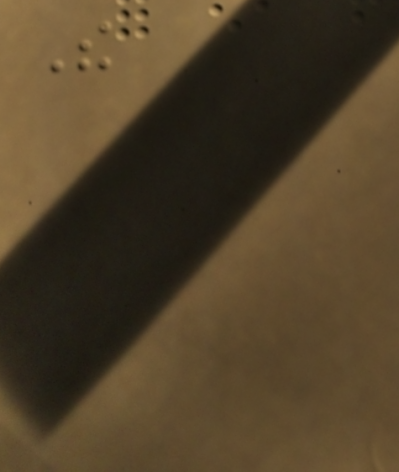The
